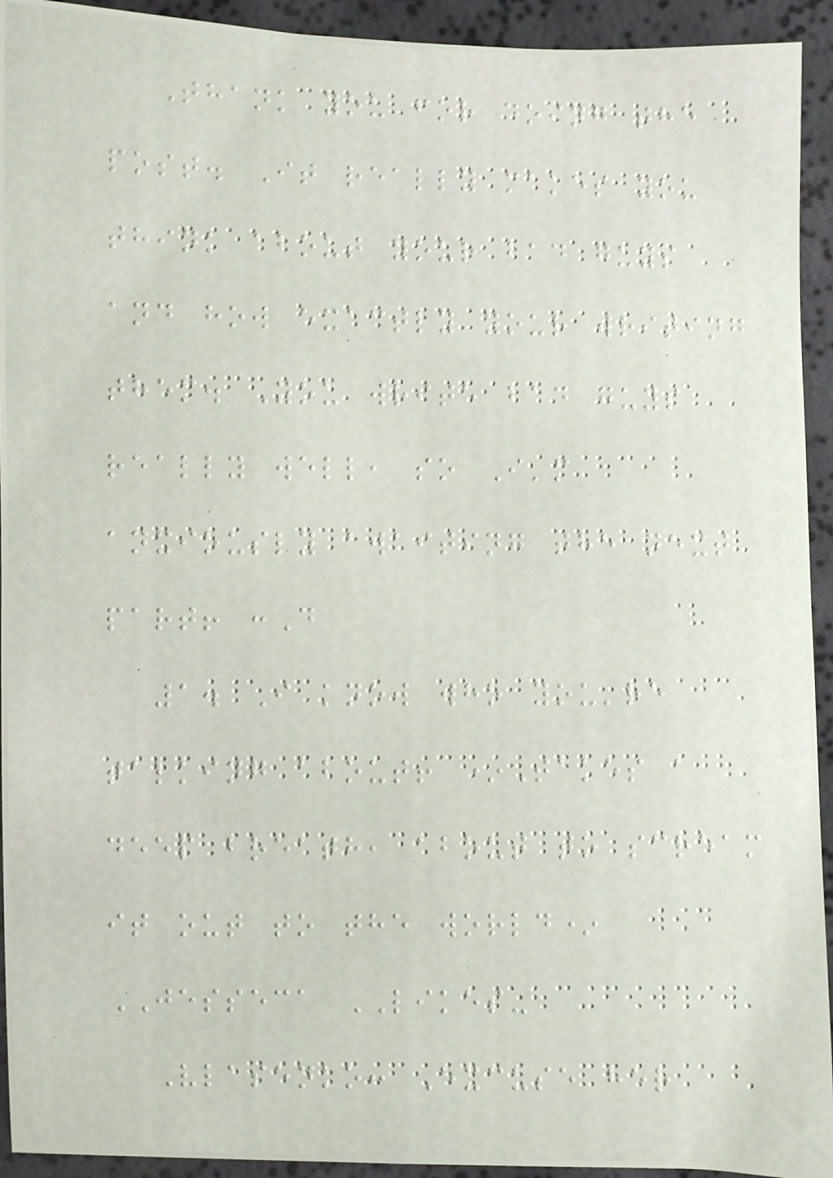Thank you for doing the
post. It really makes you
think about your bad guys
and how exactly your writing
them. You write bad guys
really well, so I'm
anxiously awaiting the next
part! :D
1. I know who you're
talking about! *Takes a
deep breath, about to scream
it out to the world*
JESSECA LIKES-
Vlasenko: Excuse her
